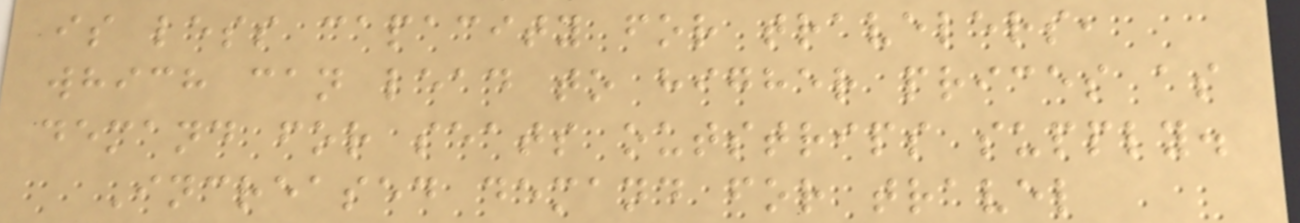is less capacity for travelers,
which can lead to higher prices as
demand for seats outstrips supply.
Increased demand for travel
